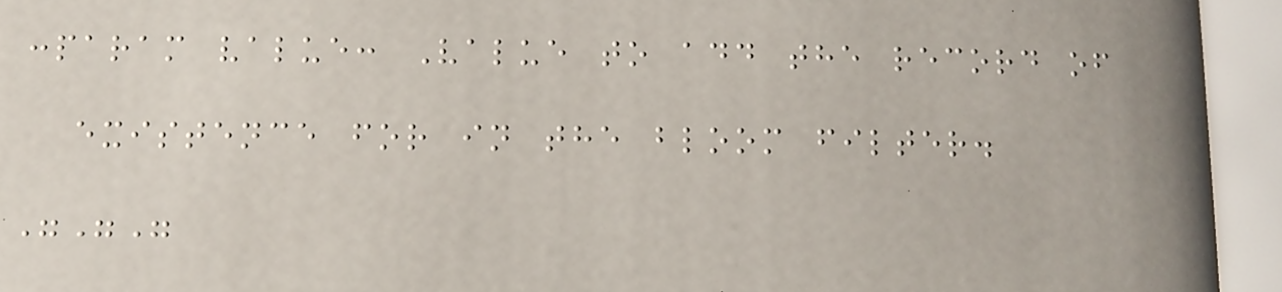:param value: Value to add the record of
existence for in the bloom filter.
"""
